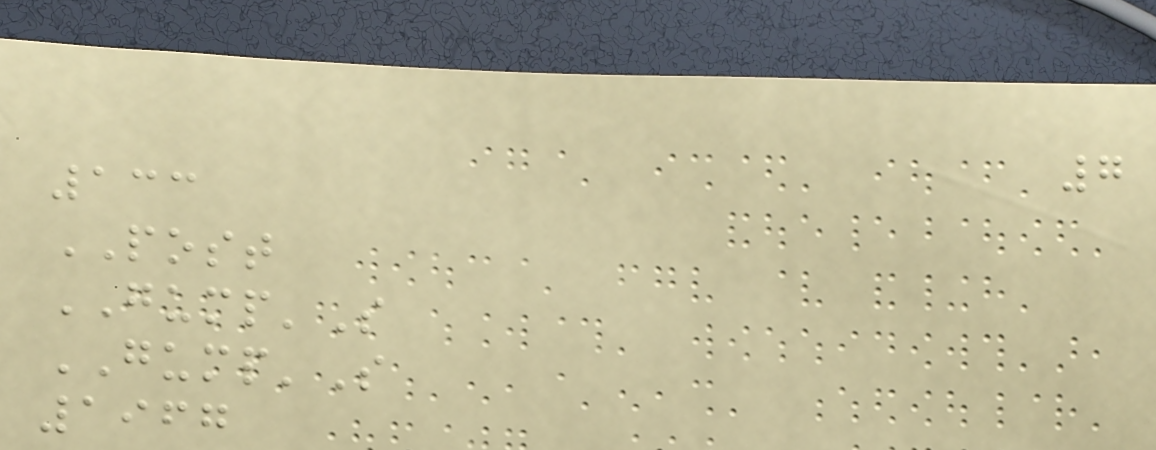7
133
POST
GUMP'S
GUMP'S
1967
